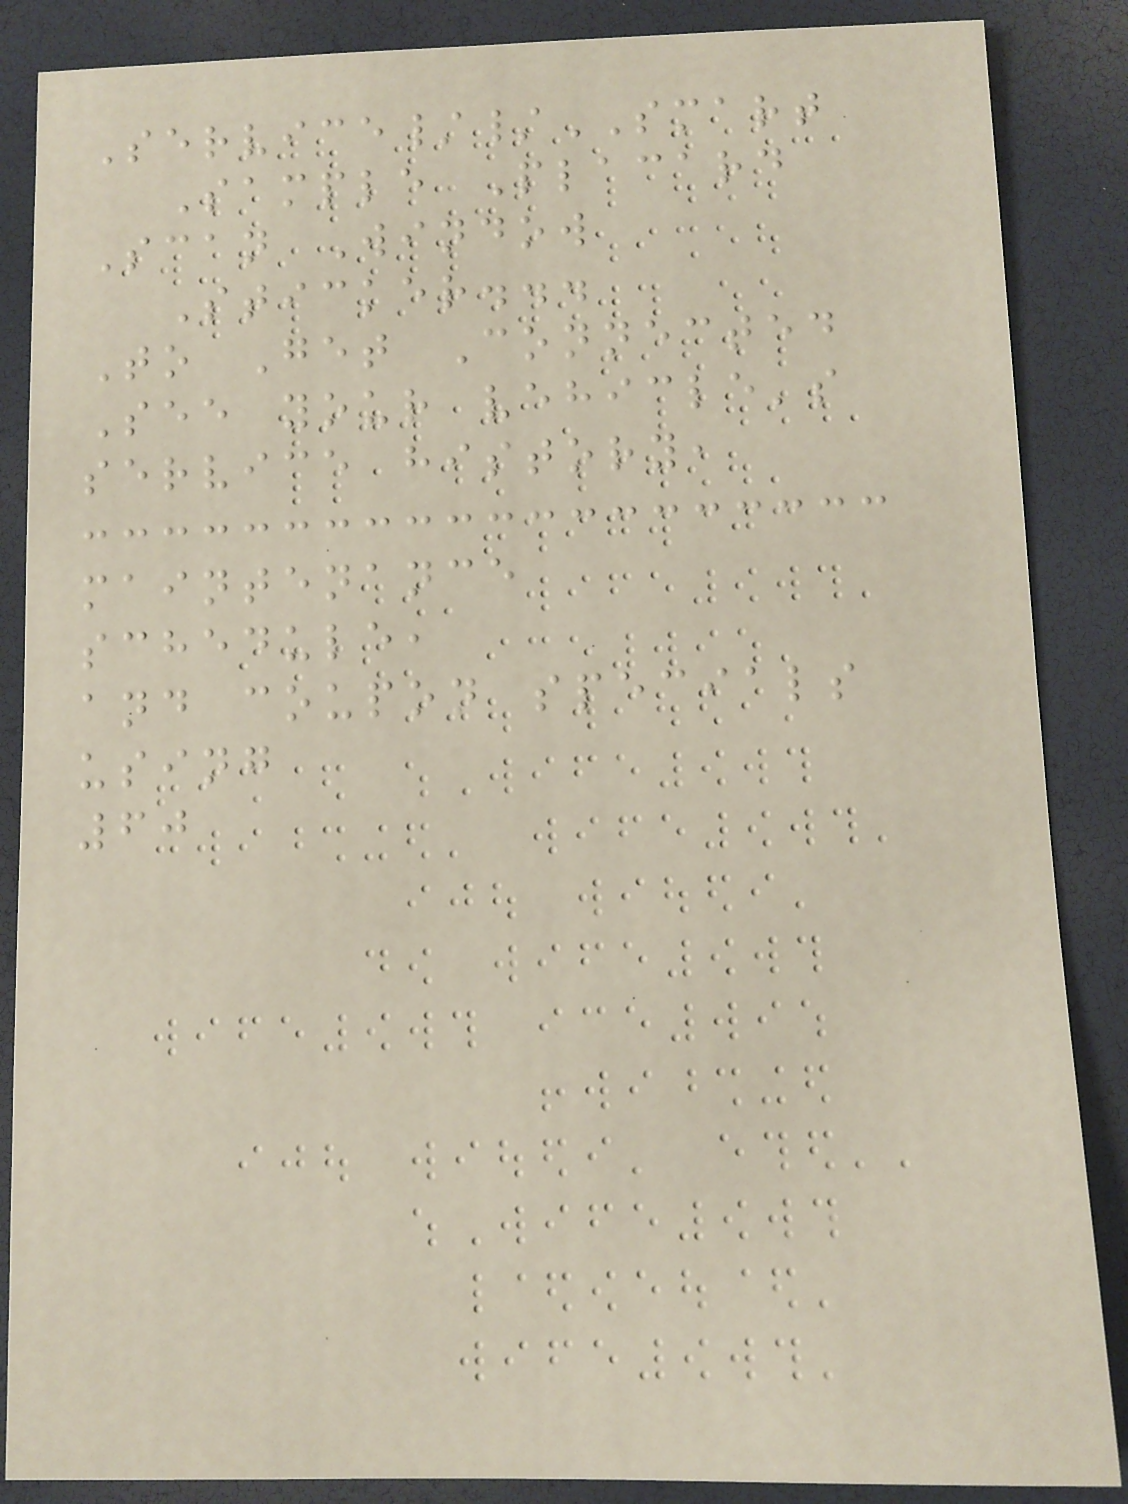Service//SMART
Sample Placard
Scan Window
Sticker...
To Get Connected
See your vehicle's
service history,
maintenance
schedule,
and coupon specials
using
60
